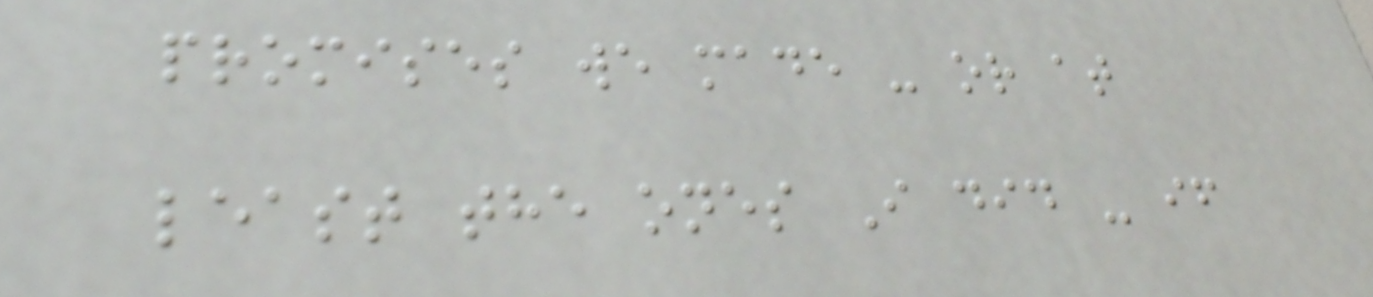promises we made - or at
least the ones I did - if
